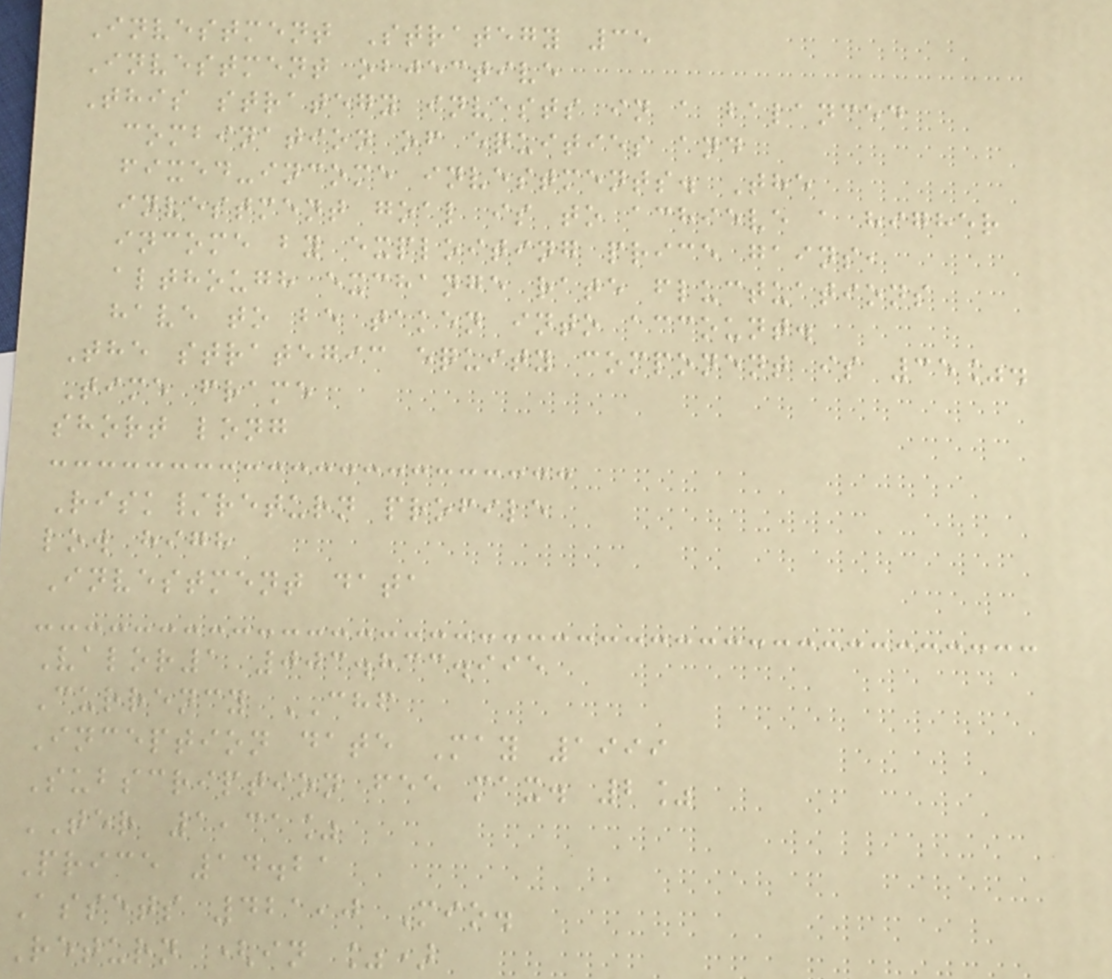Investment Strategy 35
Investment objective
This strategy invests in a balanced
combination of equities and
fixed-income investments. The
investment goal is to achieve a higher
income by exploiting price gains,
although exchange rate fluctuations
have to be taken into account.
The strategic equity component is 35%.
Time frame
short long
Risk/return profile
low high
Investment data
Valor1 003.833.995
Currency CHF
Inception date May 1999
Subscription fee max. 2%
TER 1,31%
Price 14.21
Assets 421,0 Mio.
Return (in %)
